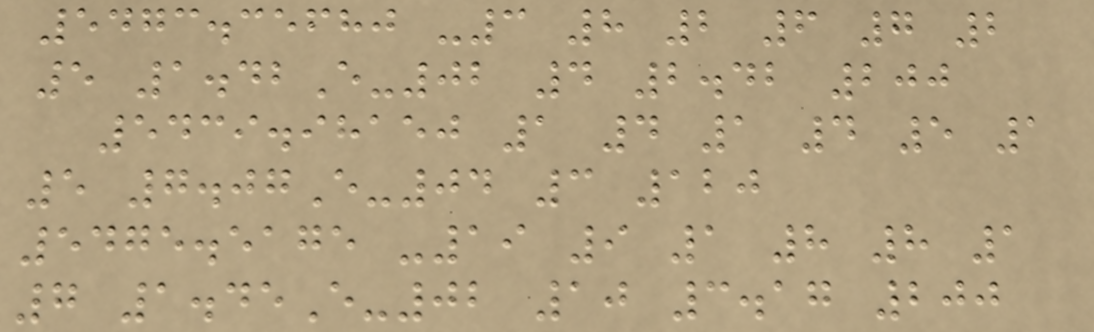5473.35680 -3 8 2 6 7 2
5 1.42E-02 4 2.42 200
5439.98150 1 4 1 4 5 1
5 7.07E-04 3 120
5475.5175 -19 9 1 8 8 1
7 1.45E-02 10 3.17 200
